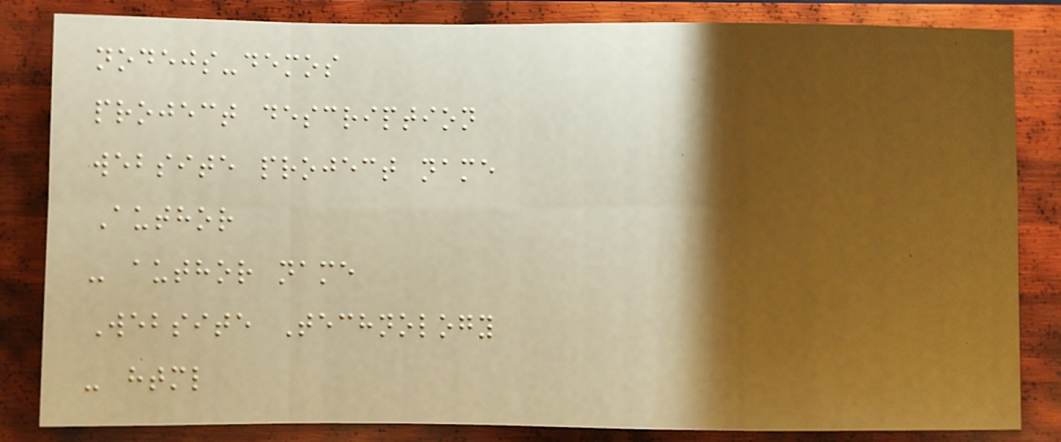nodejs-demos
project description
website project name
Author
- author name
Website Technology
- html
